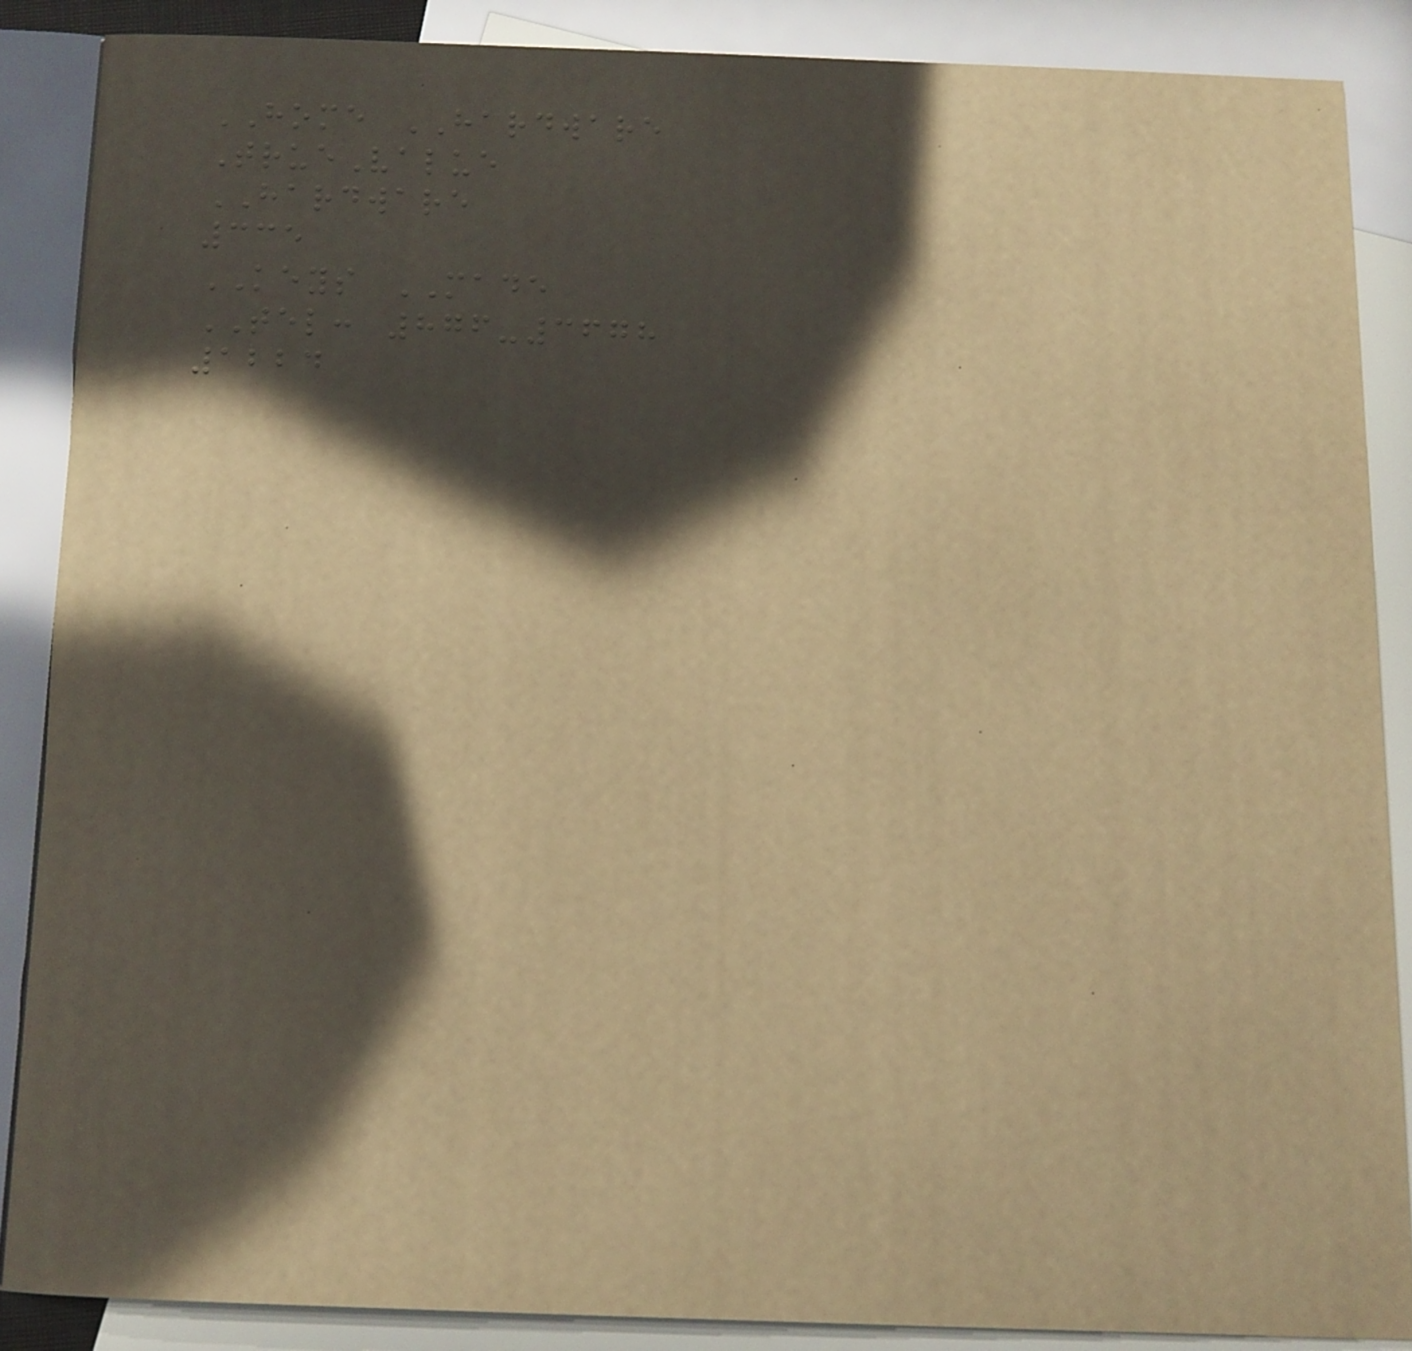HOME HARDWARE
TrueValue
HARDWARE
335
KEYS MADE
TEL: 876-3678
1224
